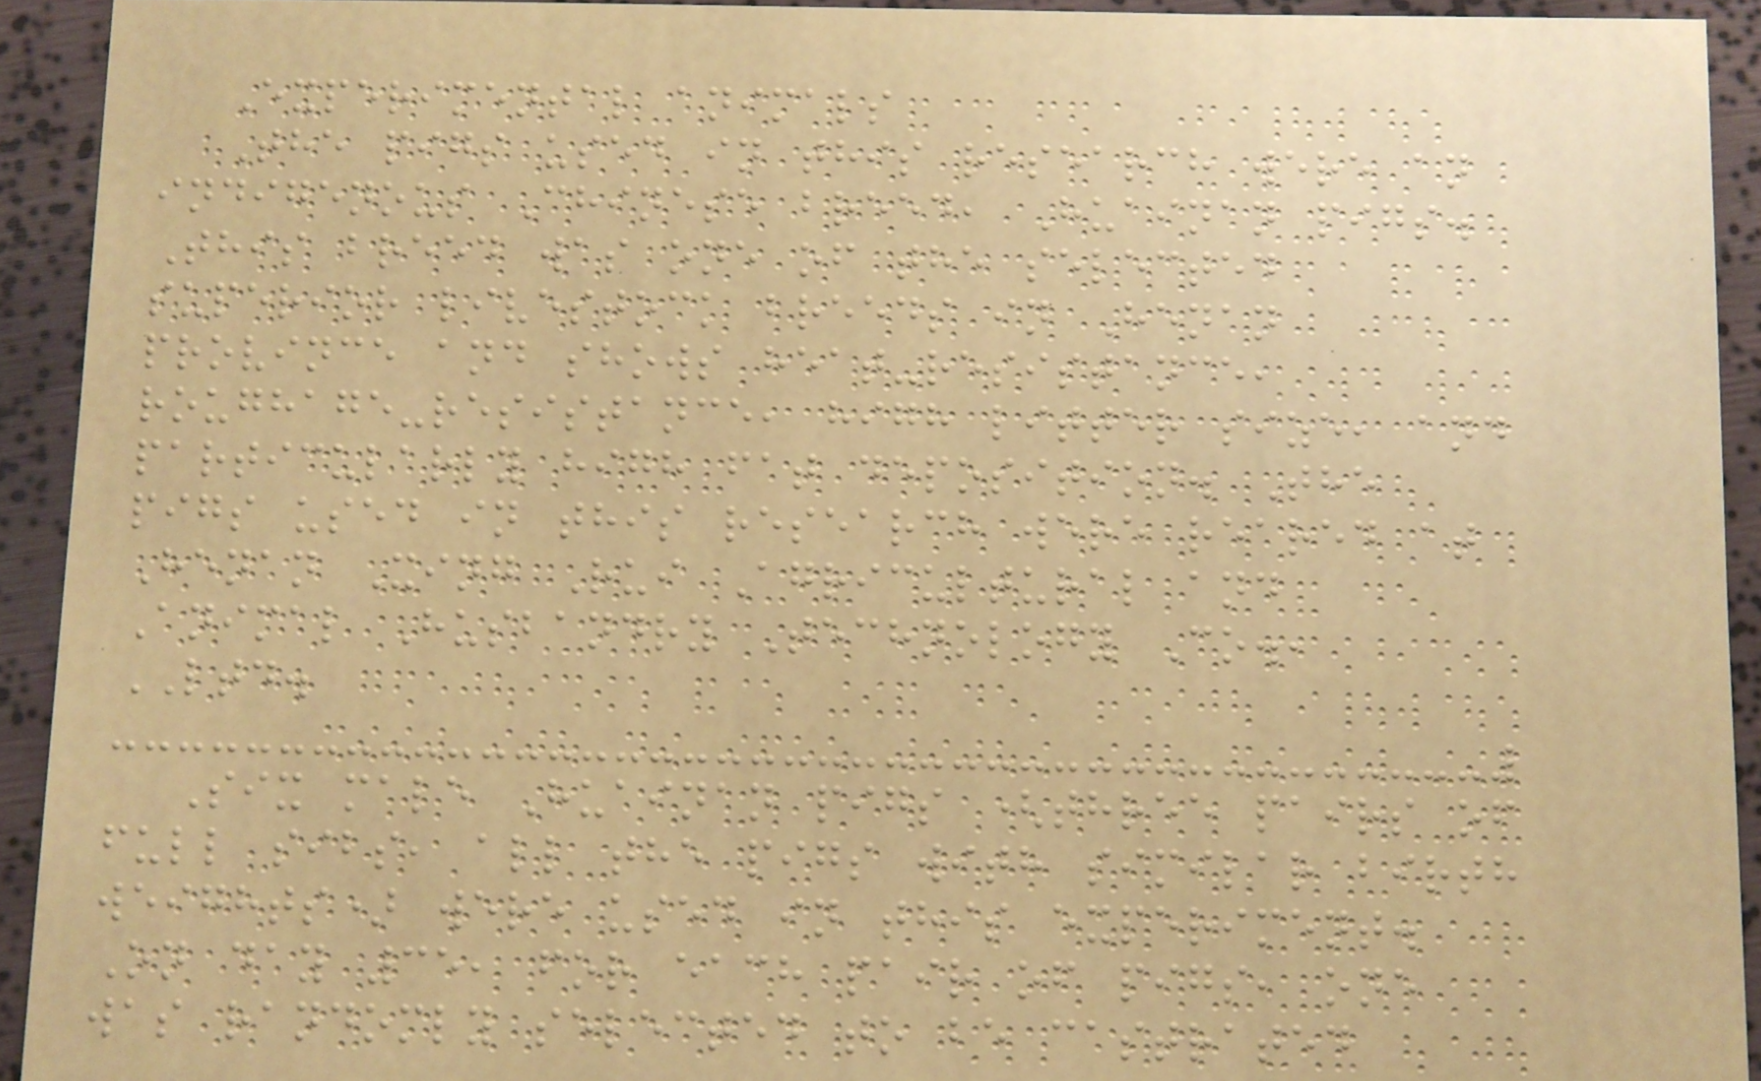Experimental animals
The pigs used in this research were an
indigenous Chinese breed, Huainan pigs.
This breed was one of the selected
superior livestock breeds in Henan
province and shows heat-resistance,
roughage-resistance, high litter size, and
particularly high fat deposition. The
pigs used in this research were reared at
Henan Xing Rui Agricultural and
Animal Husbandry Technology Co.,
LTD.
Six male Huainan pigs (three pairs of
full sibs, all the pigs with similar birth
weights) were used in this experiment.
On day 35, for each pair of pigs, one
was randomly selected to be castrated
